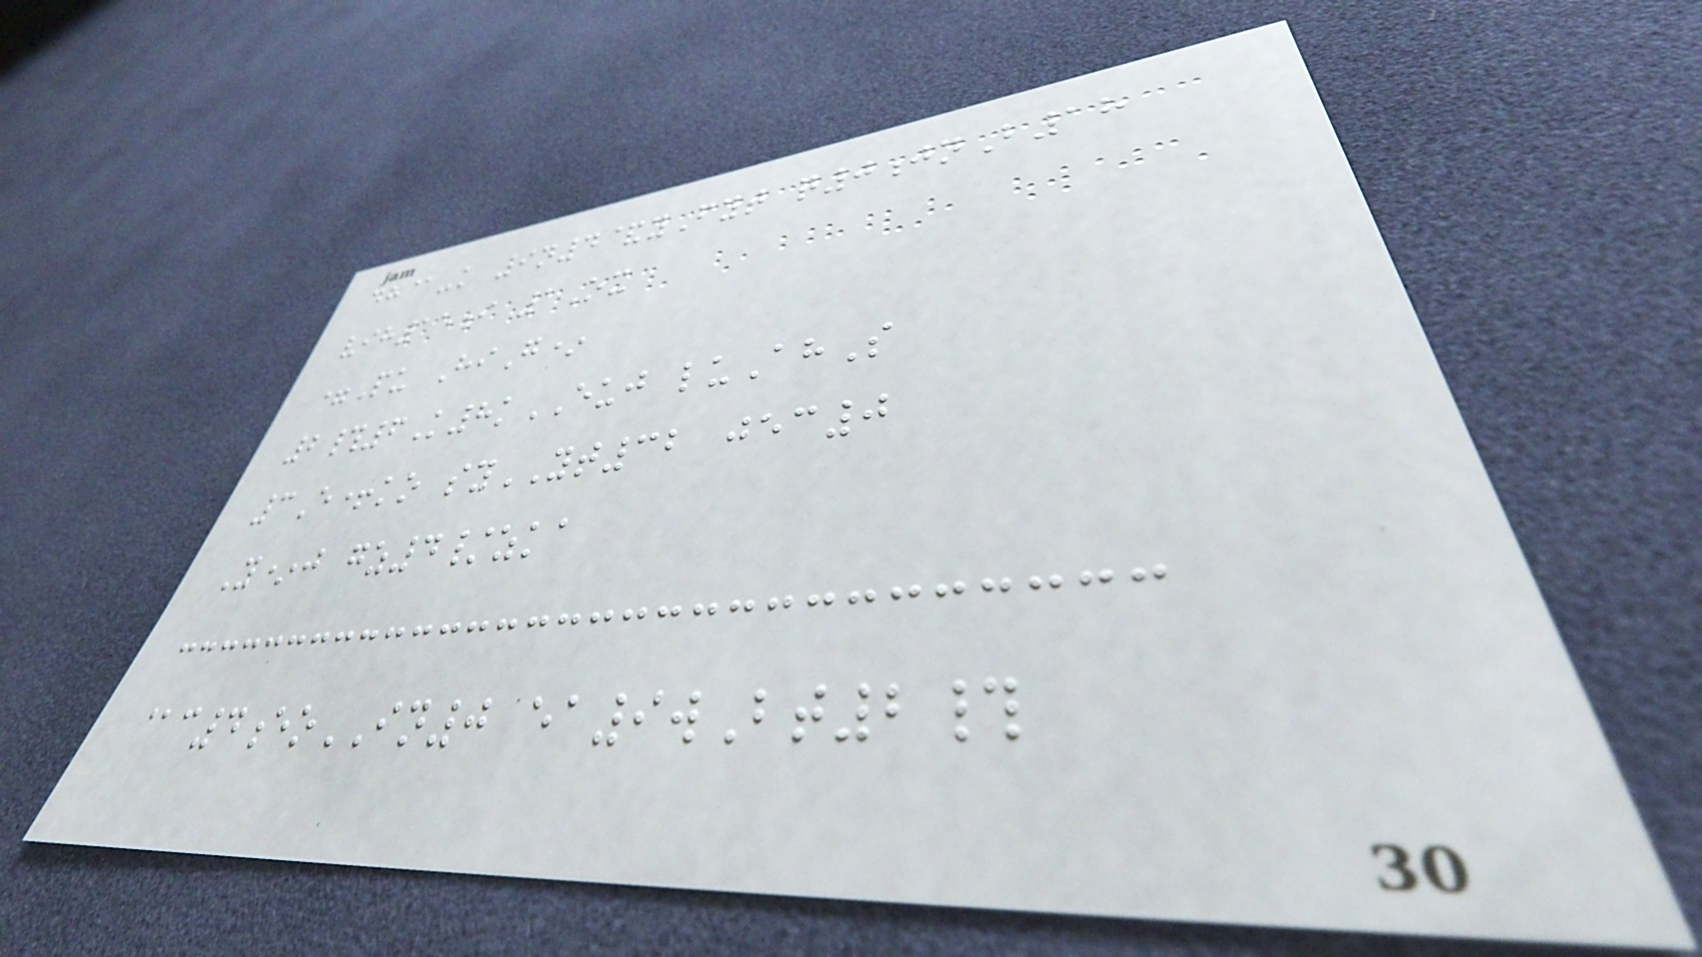dh@-k 9n4&yFyt q0jnB18
vih15i 1Ox
=Pu HiG*
2#6K8kEUJ luAhS
3E+ko syYT32 jec0
Y*j gz4/zka
@c4eoIN0 ea9wBt2#
